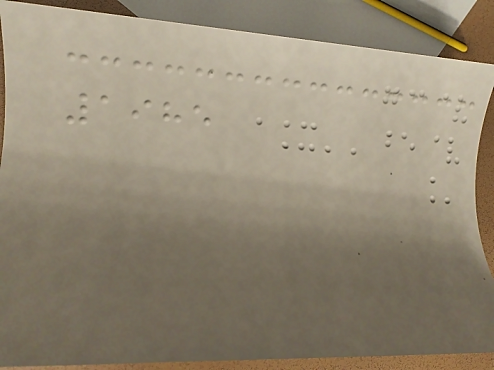1985
